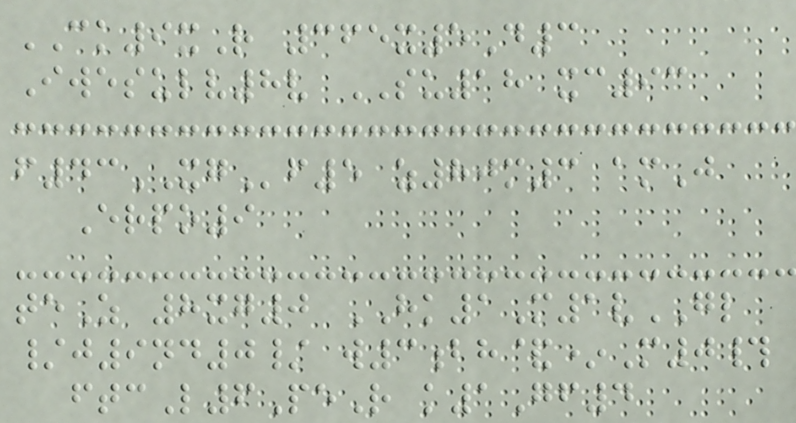CK9xR 365x5D3
Iwesulv8v SU18 xc93
f43XGf5 z80m3 amJ
Erpo9
teZ 8xg0 HK1M1vGL
/j9nd0/ w3bh&*M0#
ftcL6PeR k1Gf4
